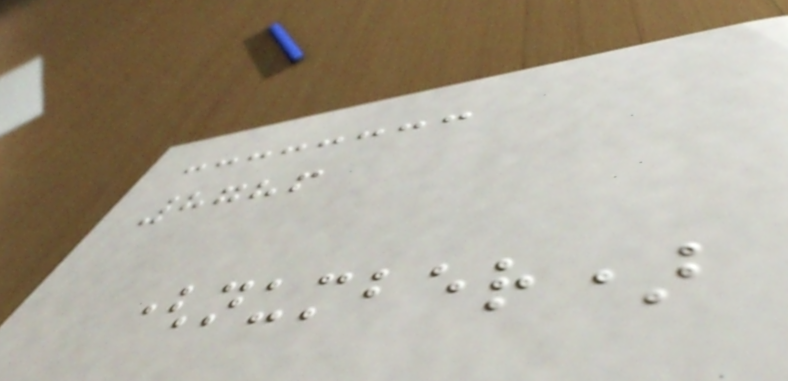8786
(number)
